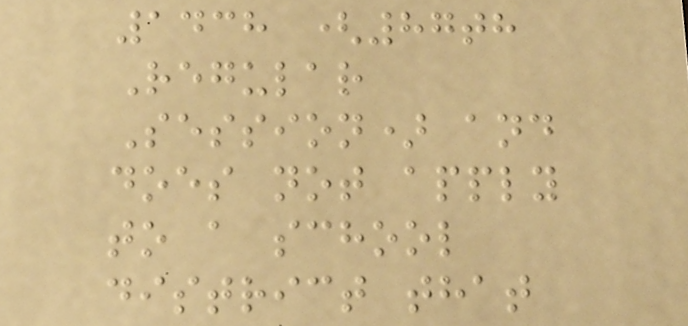1438 (87th
Regular
Session) and
does not apply
to a school
district that
